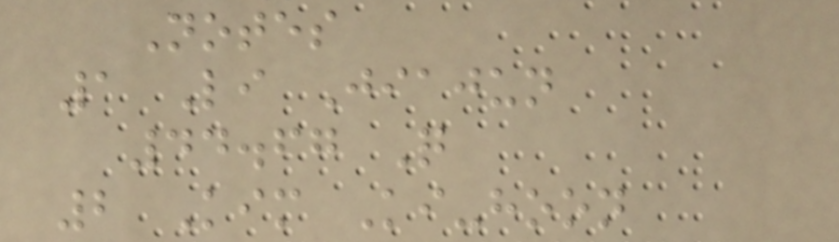Notes
1 Li Jiajun
44.67 Q
2 Kim Ki-hoon
